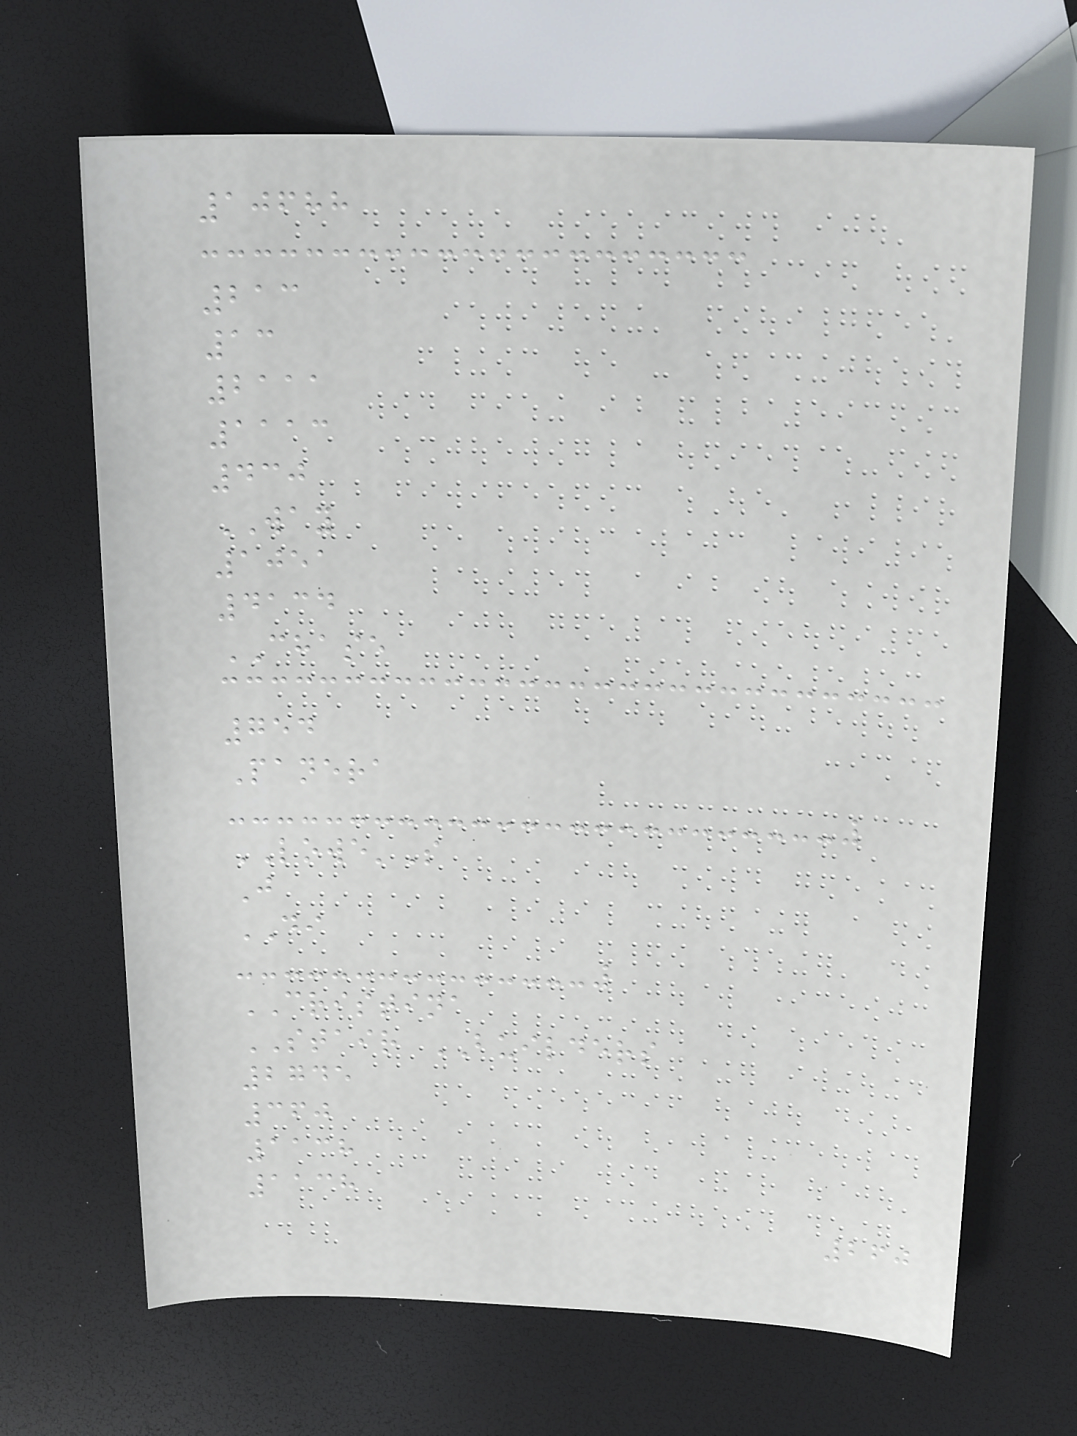10688
213
13
2111
1113
430
WAY
1051
4134
CHASE
754
Panera
LOWE'S
J
DI
CRISTINA
STAIR BUILDERS
2745
360
1138
1138
260
